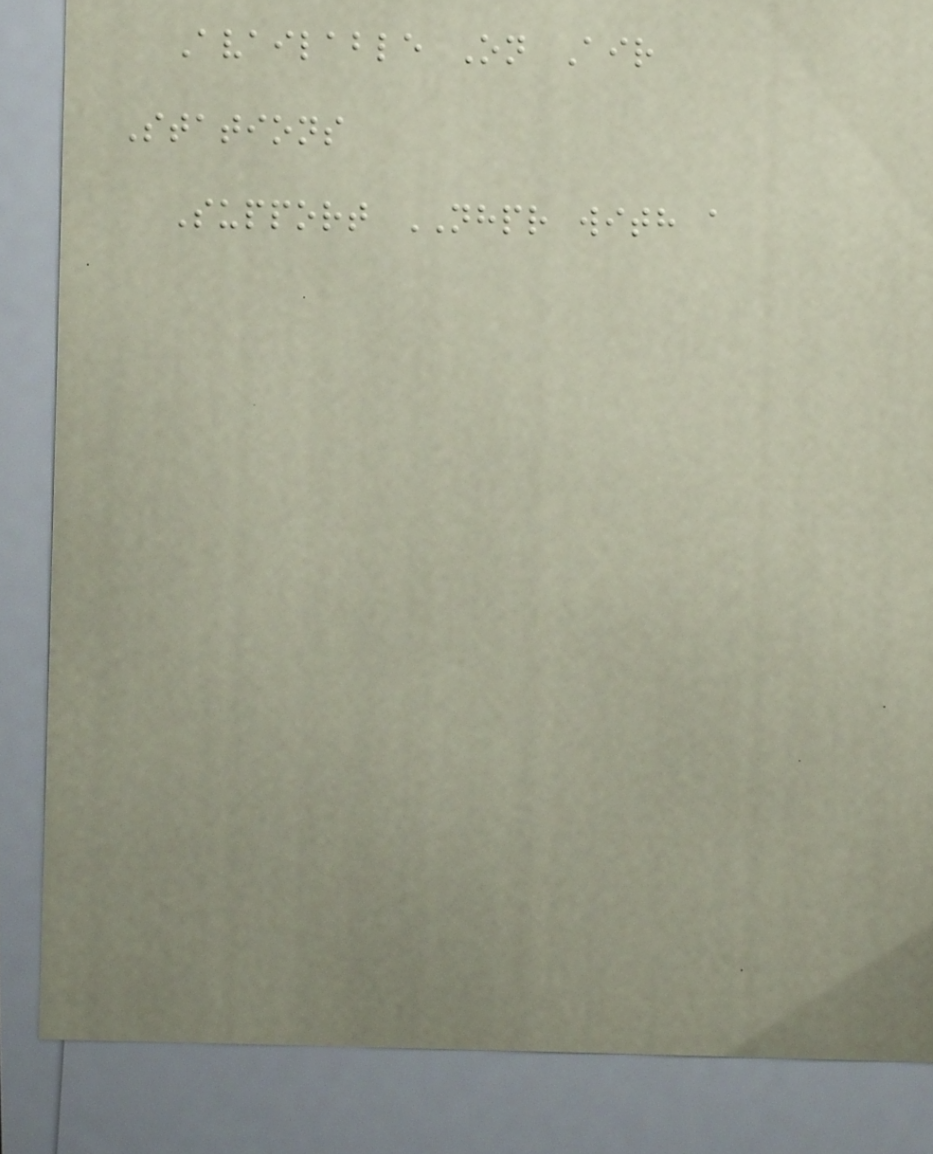Available On Air
Stations
Support NHPR with a
